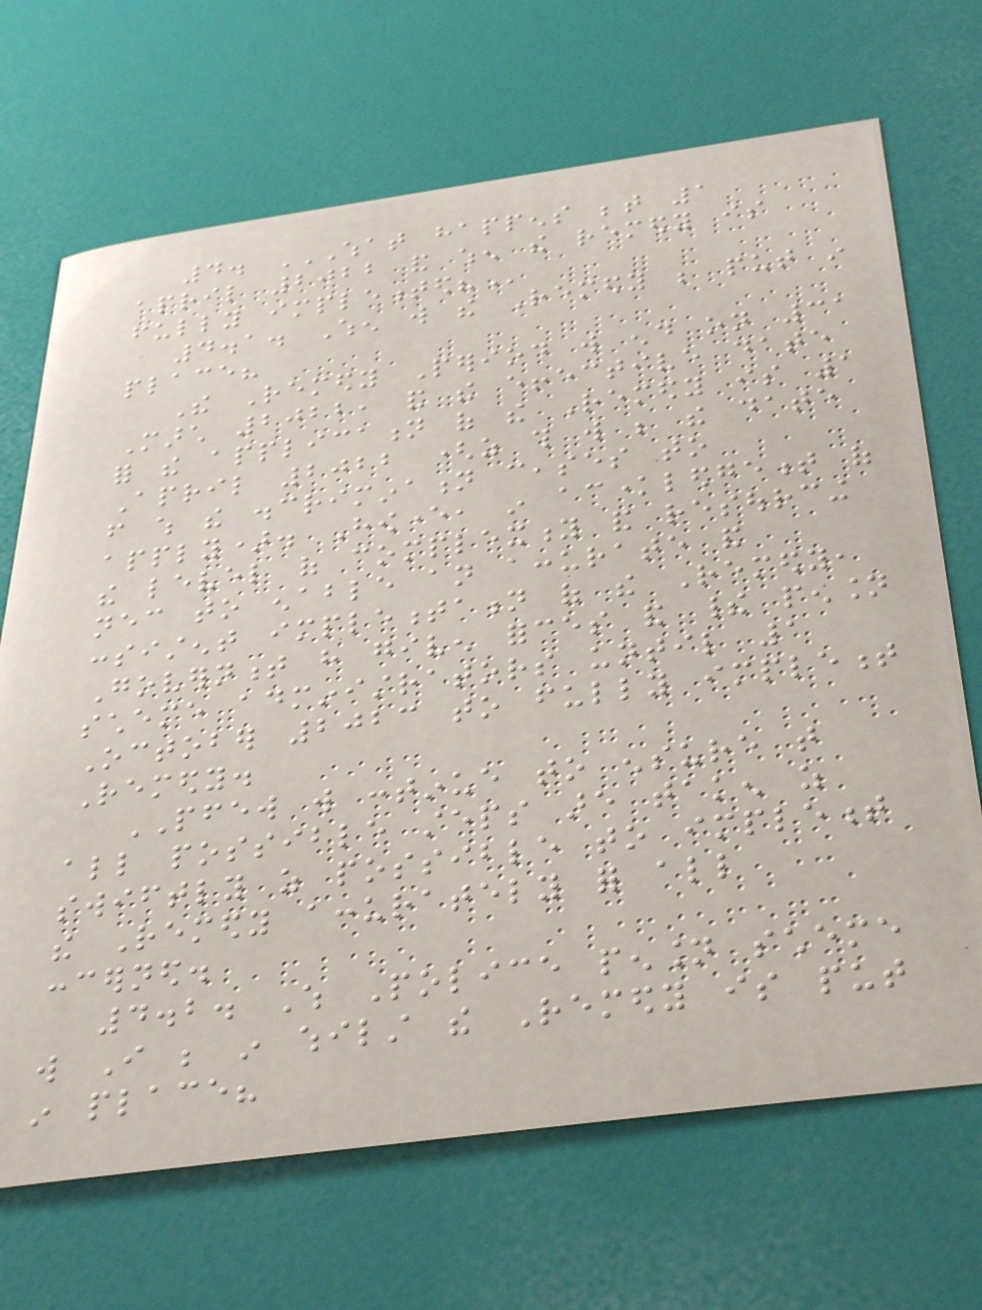4. WHAT HAPPENS BETWEEN 1
APRIL 2022 AND WHEN THE REMEDY IS
FULLY IMPLEMENTED?
4.1. When will the Remedy be put in
place?
The Remedy Period will end on 31
March 2022, and the effective date
for the application of the Remedy is 1
April 2022 (as this will be the date
from which the discrimination ceases to
apply). However, in acknowledgement of
the level of complexity and resourcing
necessary to enable an accurate and
consistent implementation of the Remedy,
Government have given forces and their pension
scheme administrators until 1
October 2023 to fully implement
Remedy.
PFEW will continue to ensure that
all possible steps are taken as
swiftly as possible to implement
the Remedy accurately for all
concerned.
4.2. Which Police pension scheme
will I be in whilst the Remedy is put
in place?
